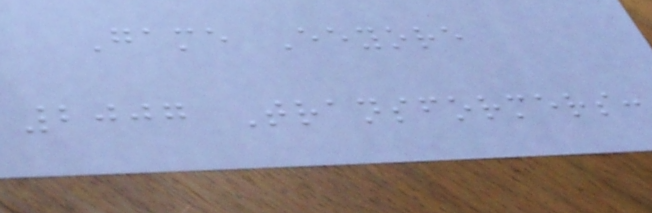Game Eeyore
2007 Transformers:
